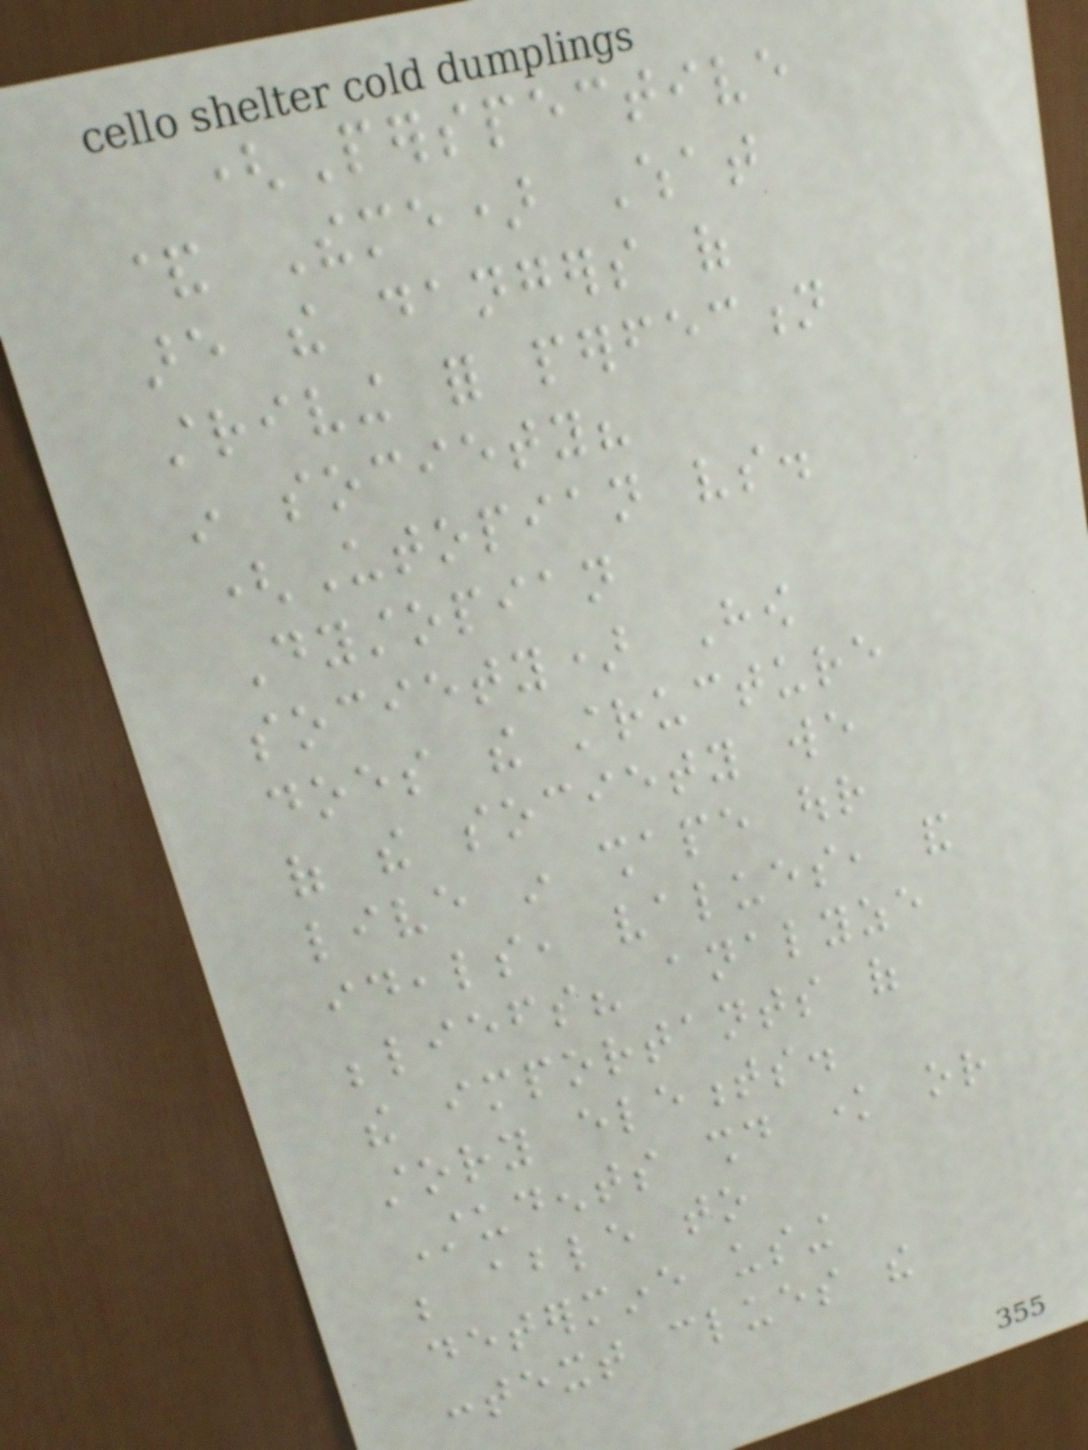(Perspective
& Theme) What
are the dangers of
striving for perfection
in society?
(Utopian vs.
Dystopian
society) How
does the structure
of the society we
live in shape our
ideals, values, and
beliefs? analyze
the importants of
story elements.
Students should know or
be able to
determine using
context clues the
